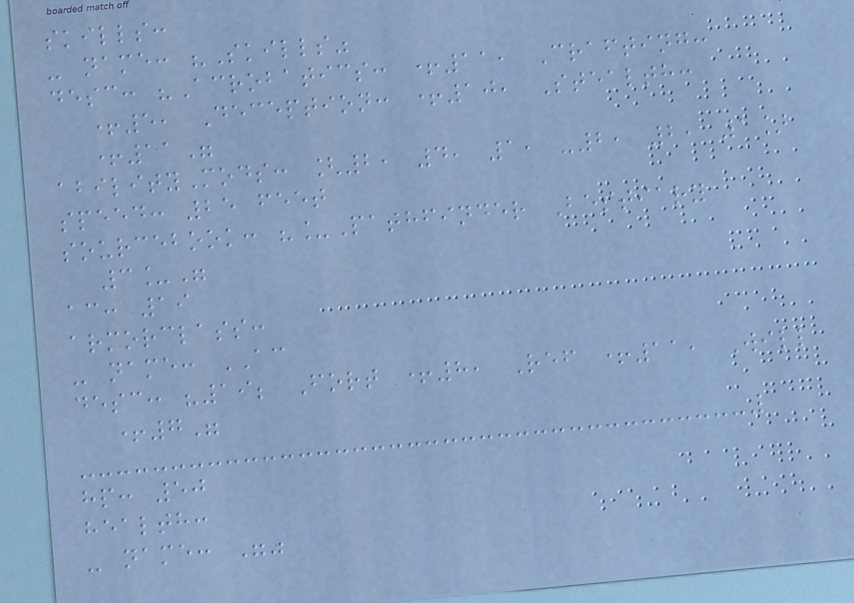skills:
- name: "Skills"
desc: "Acrobatics: +11, Crafting:
+5, Deception: +10, Stealth:
+11"
abilityMods: [2, 4, 1, -2, 2, 1]
speed: 25 feet
sourcebook: "_Pathfinder Bestiary
3_"
ac: 19
armorclass:
- name: AC
desc: "19; Fort +8, Ref +11, Will
+7"
hp: 50
health:
- name: ""
